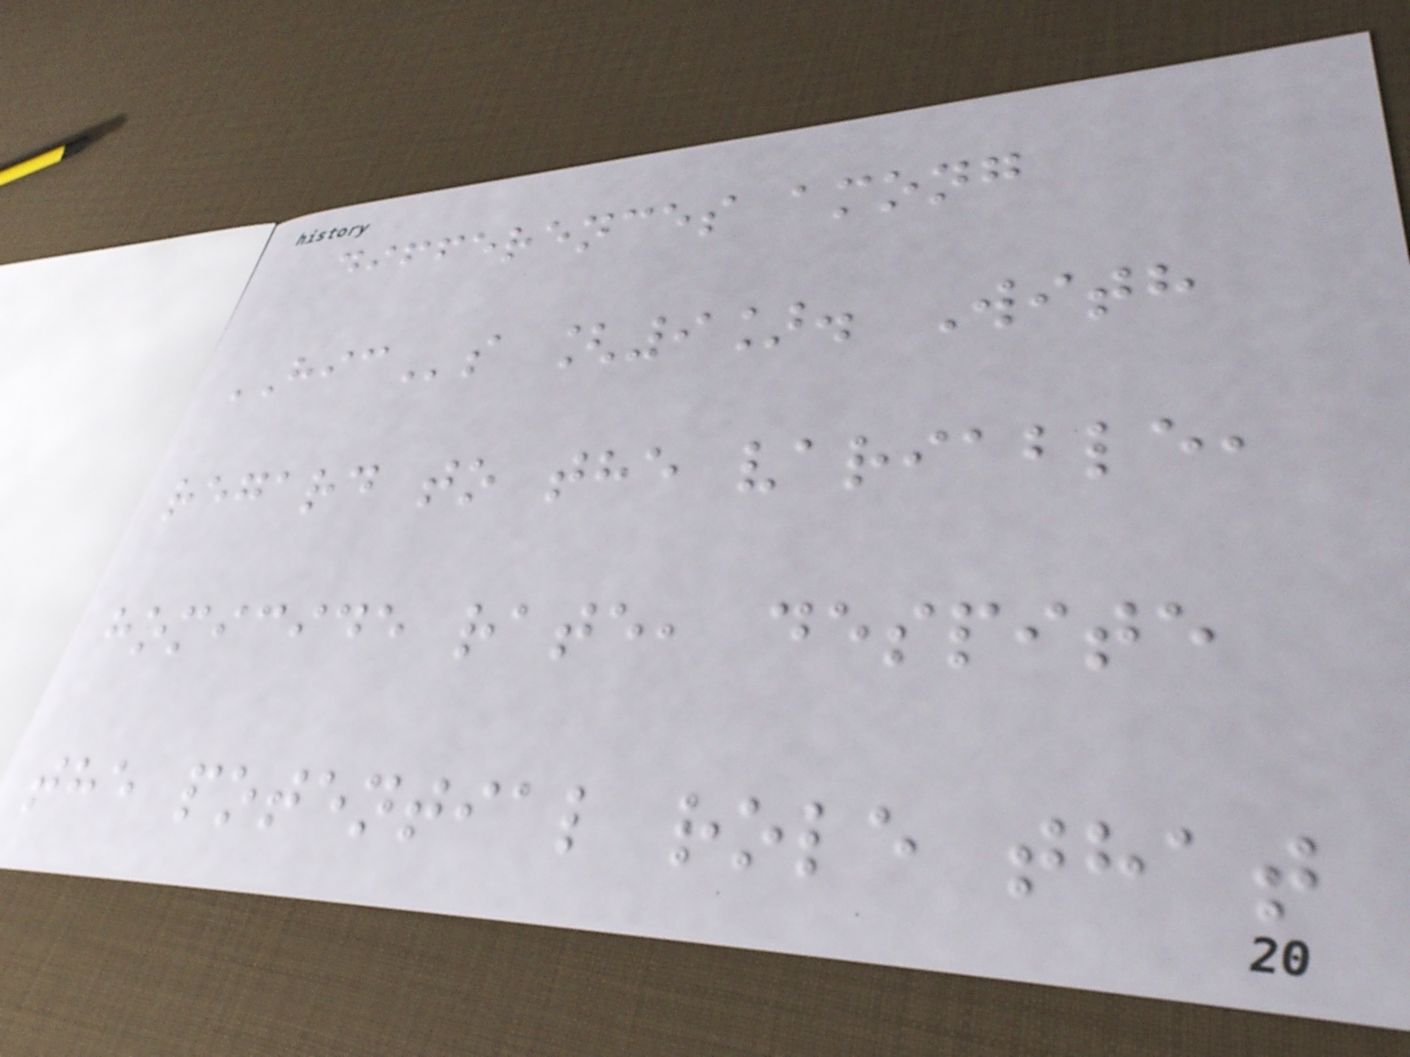differences among
HICs [9]. With
regard to the variable,
homicide rate, despite
the potential role that
